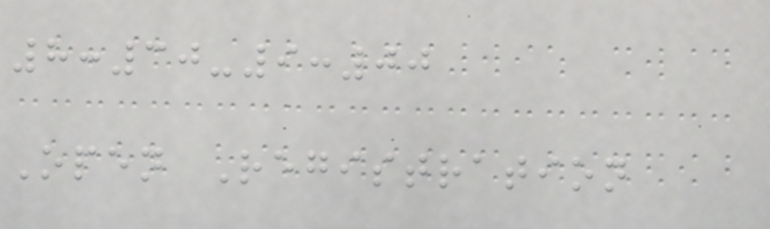8:30-9:00
Open Registration
